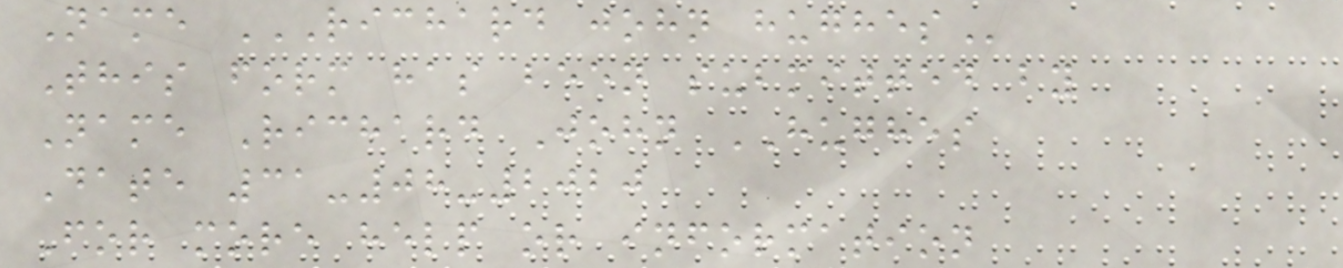Name RICHARD JOHN HUGHES
This form has been submitted by
Name Richard John HUGHES
Date 31-08-2020
For more help or information
